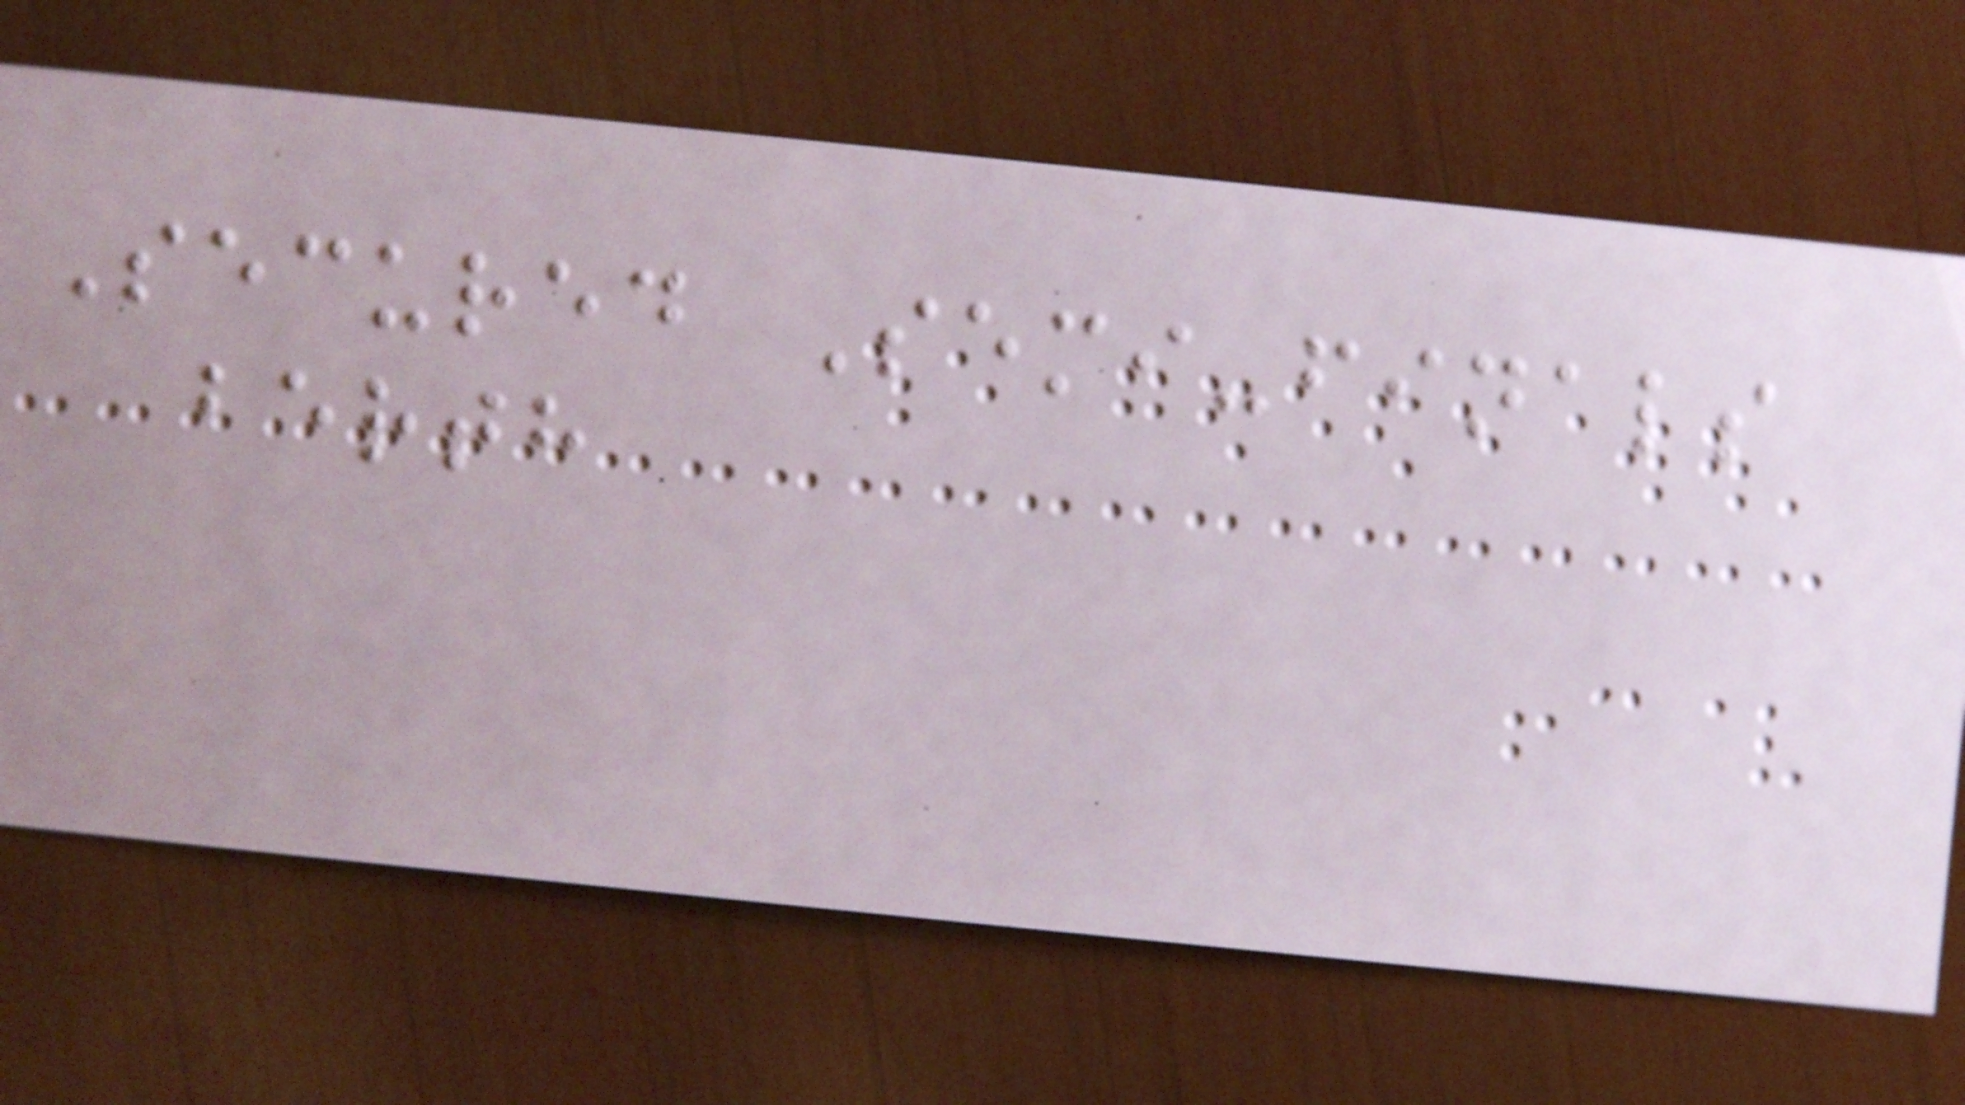Secured Semi-finals
berth
